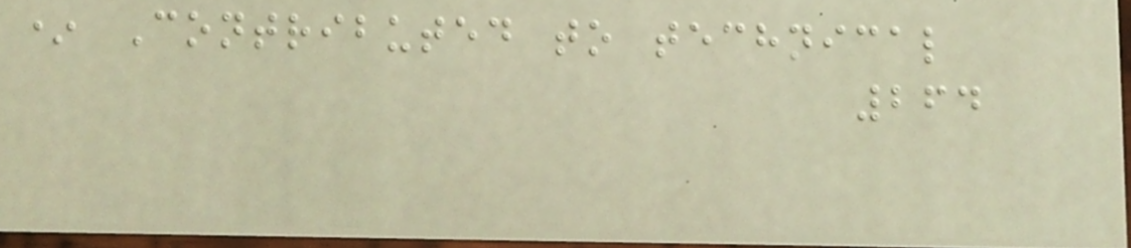* Contributed to technical
264
